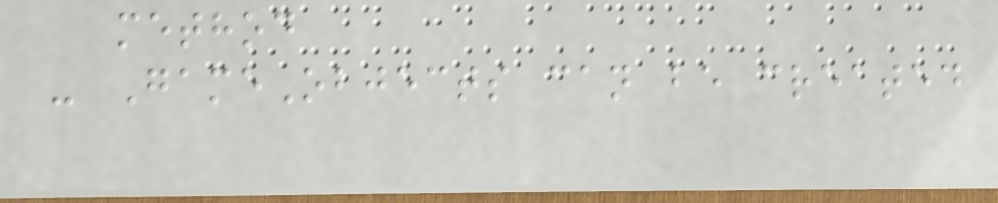method
- GameObjects can be created
